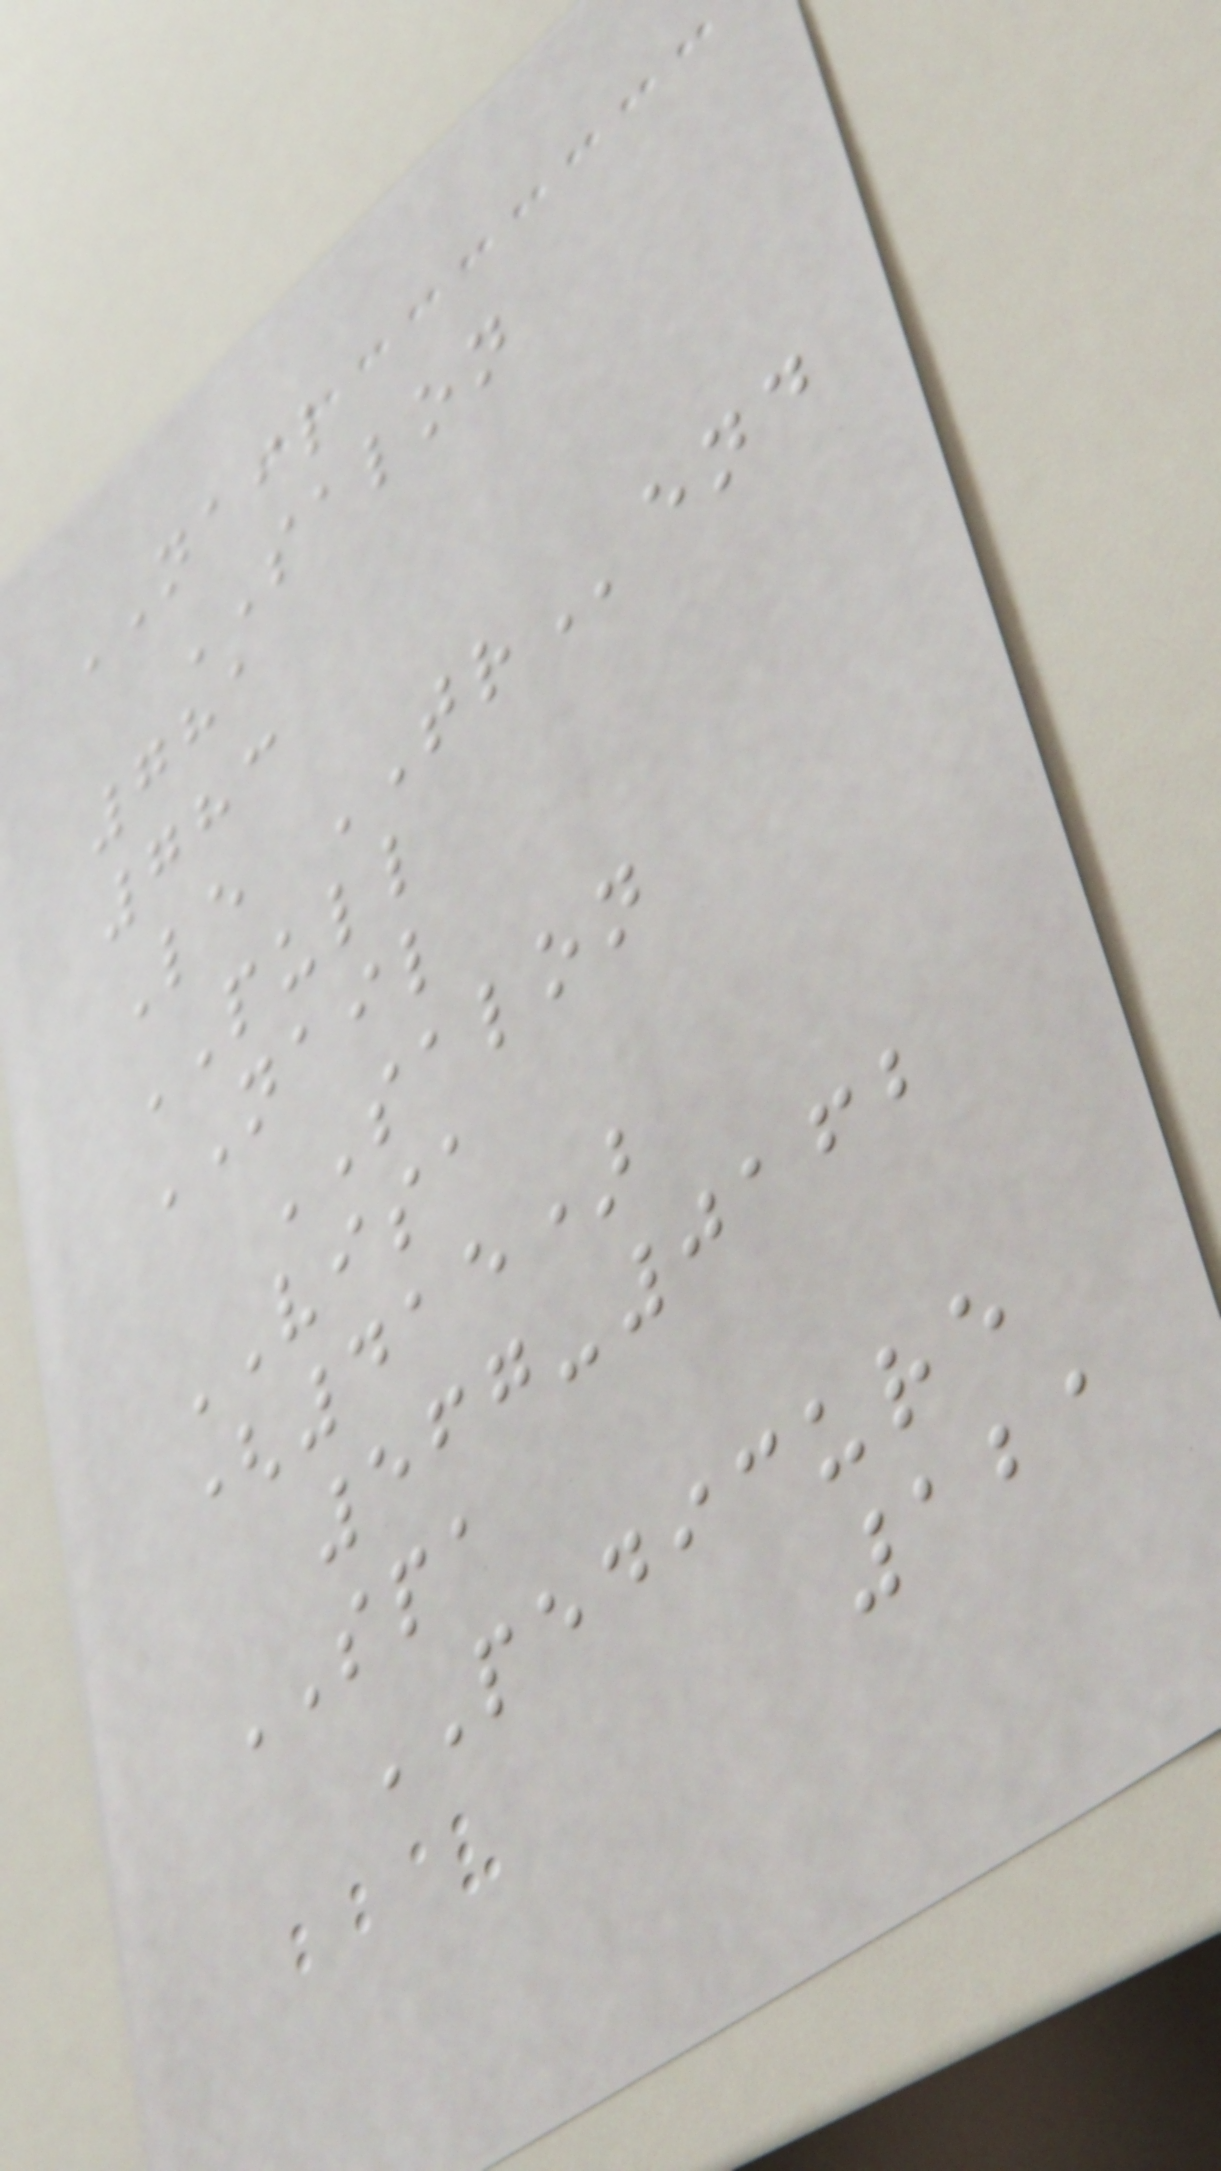NAIL
SALON
781
783
Le TRend
PULL
NAIL
SALON
VISA
(415)
567-0162
SPA
PEDICURE
121
